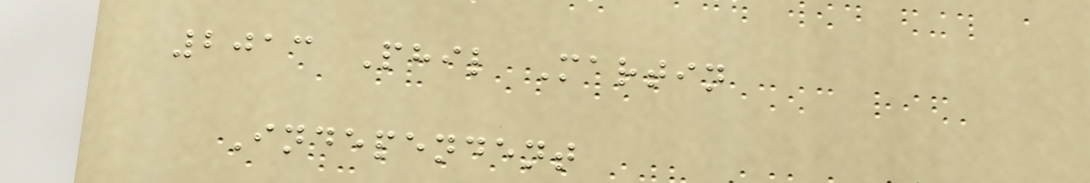2013 Phil Martin
Independent
